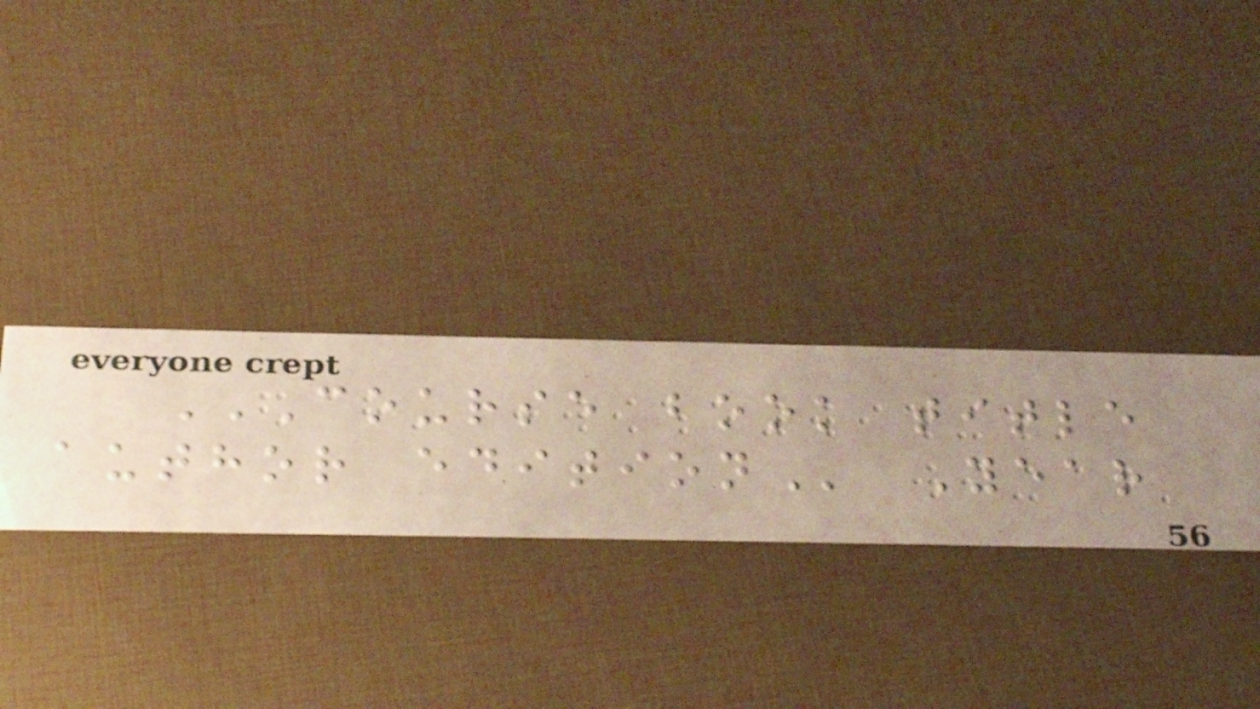COURSE BOOK TITLE
AUTHOR EDITION Year
